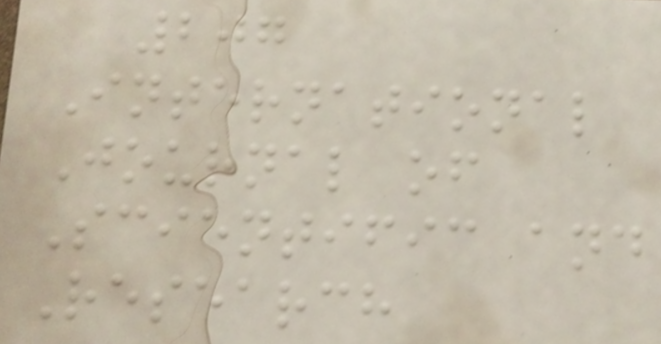207
International
Journal of
Scientific and
Research
